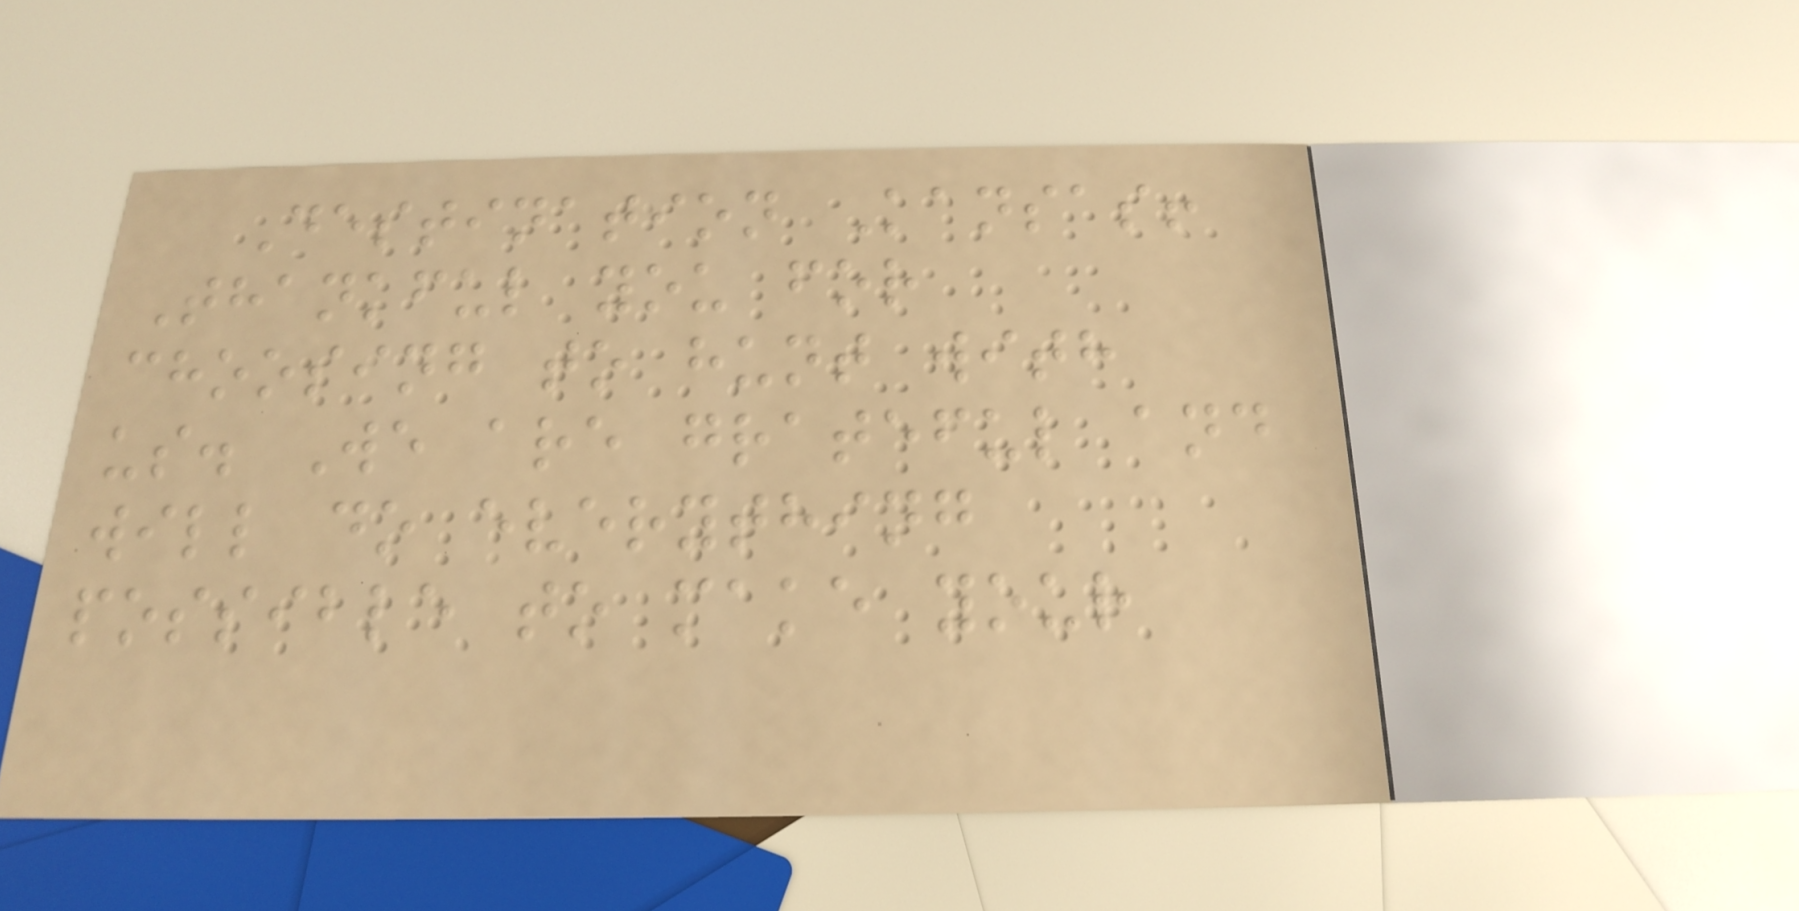Destination Kansas!
Thankful you for
choosing to hunt with
us. We are grateful and
will do everything
possible to make your
